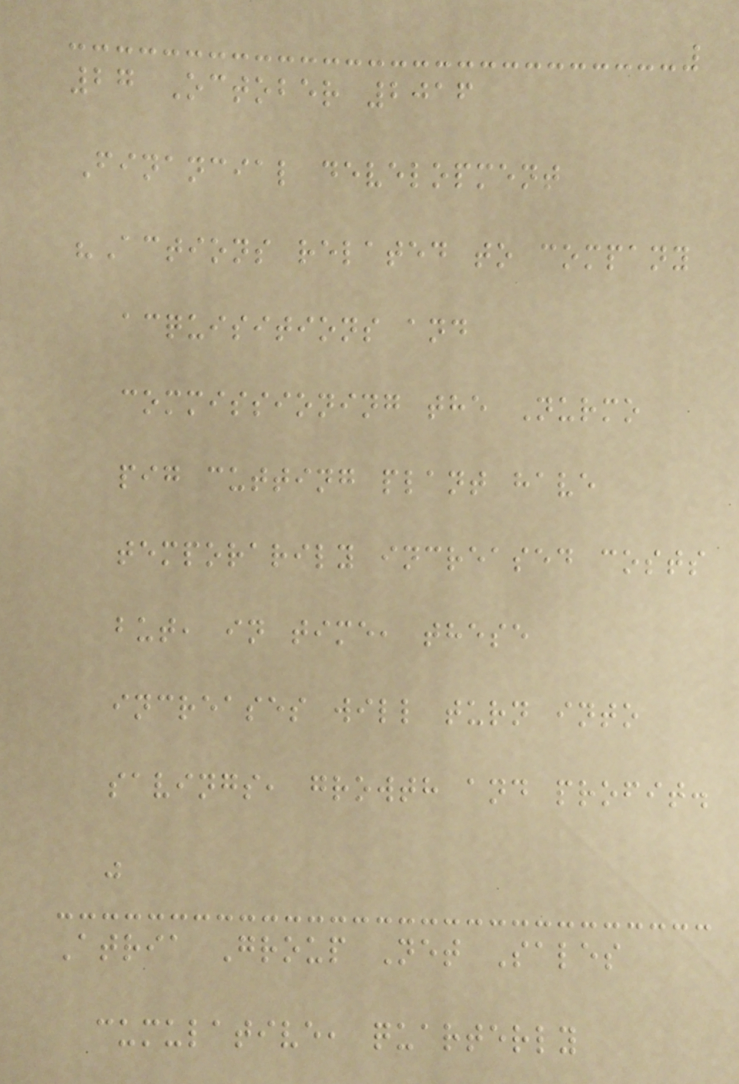27 October 2016
Financial development
"Actions related to company
acquisitions and
commissioning the Nurmo
pig cutting plant have
temporarily increased costs
but, in time, these
increases will turn into
savings, growth and profit.
"
Atria Group Net Sales
cumulative, quarterly
